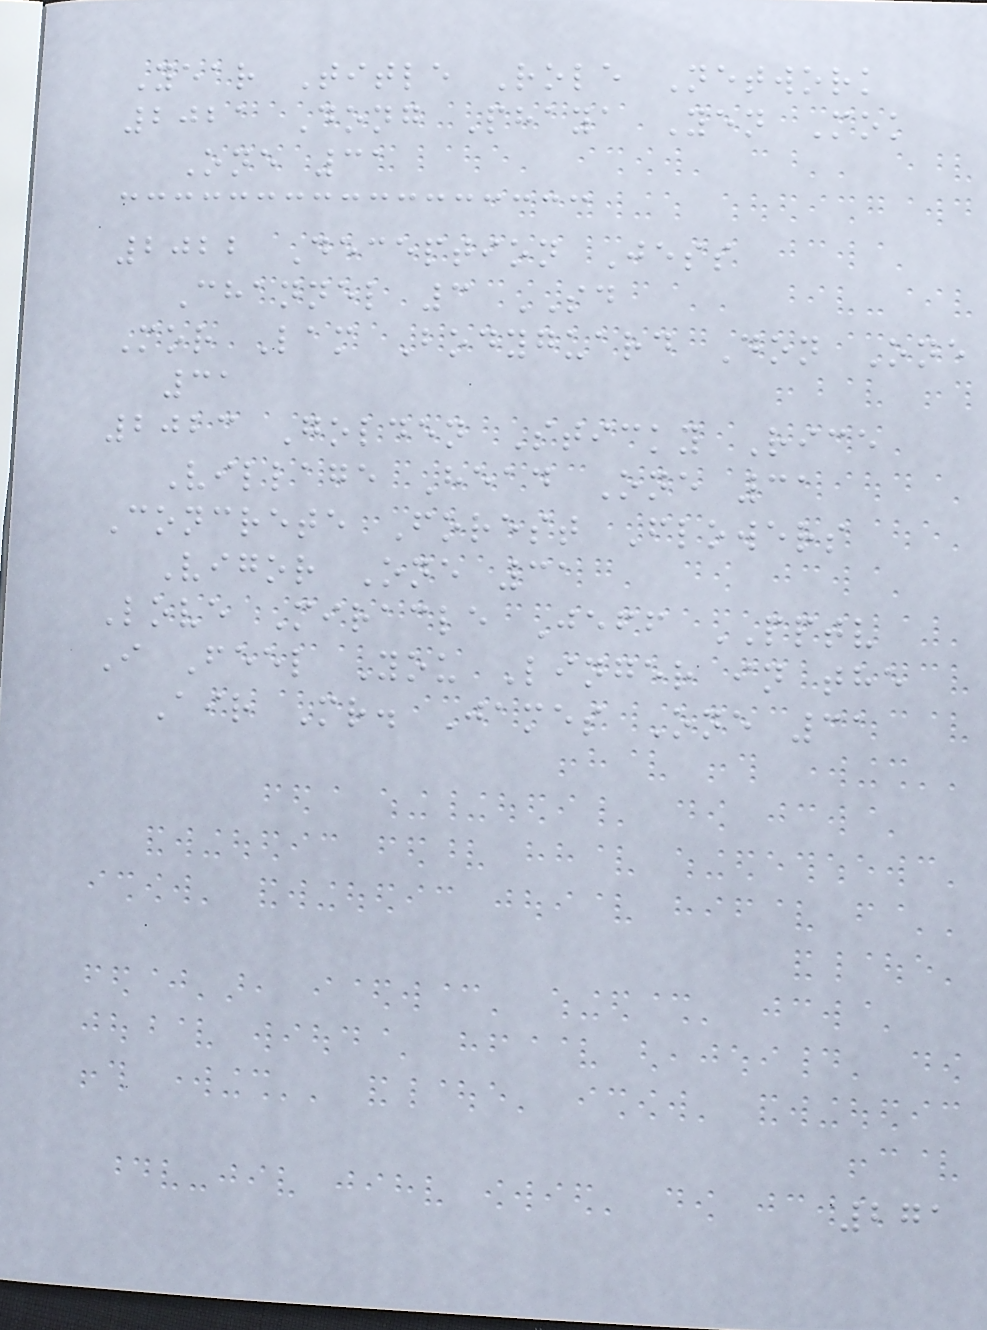Year Title Role Network
2021 Dong Phaya Yen Mok
One 31
2022 Deception Jess
Channel 3 SD
Mor Lam Bodyguard Don One
31
2023 Golden Sticky Rice
Village Head One 31
Concrete Forest Flowers
Vigor One 31
Love Miracle Jeff PPTV
I Feel You Linger in the
Air Mr. James One 31
271
